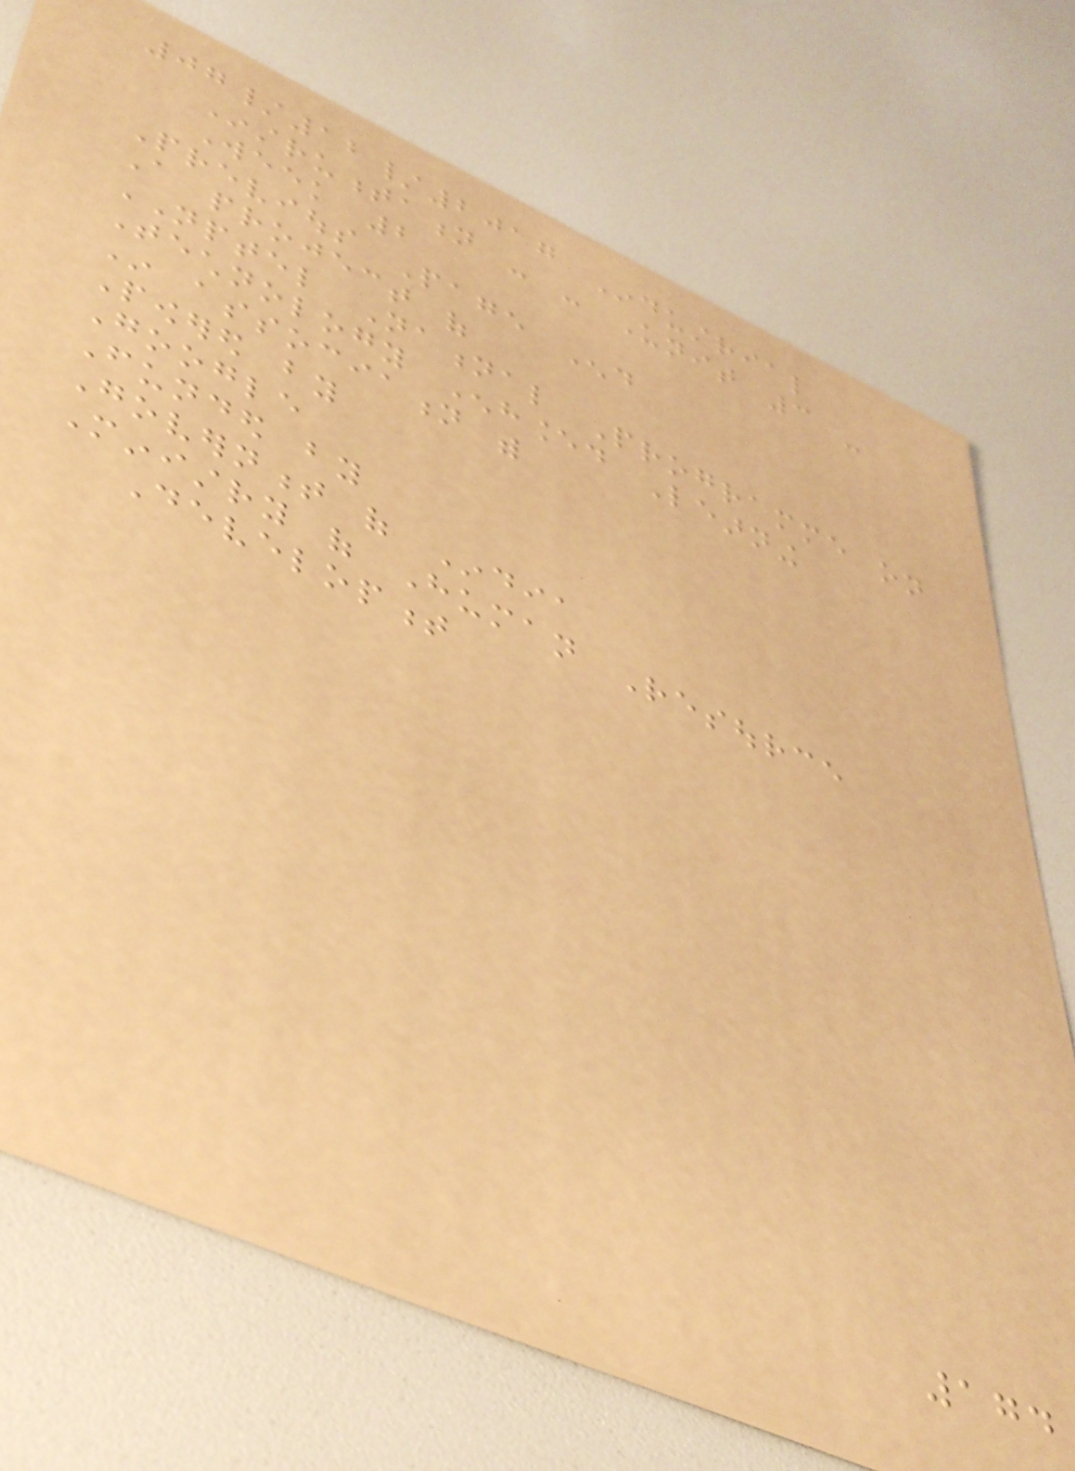07/12/2017 Industrial
Instrumentation - - Unit 3 -
Week 2
Previous Page End
A project of
NPTEL National Programme on
Technology Enhanced Learning
In association with
Powered by
Google
Funded by
Government of India
Ministry of Human Resource
Development
174
